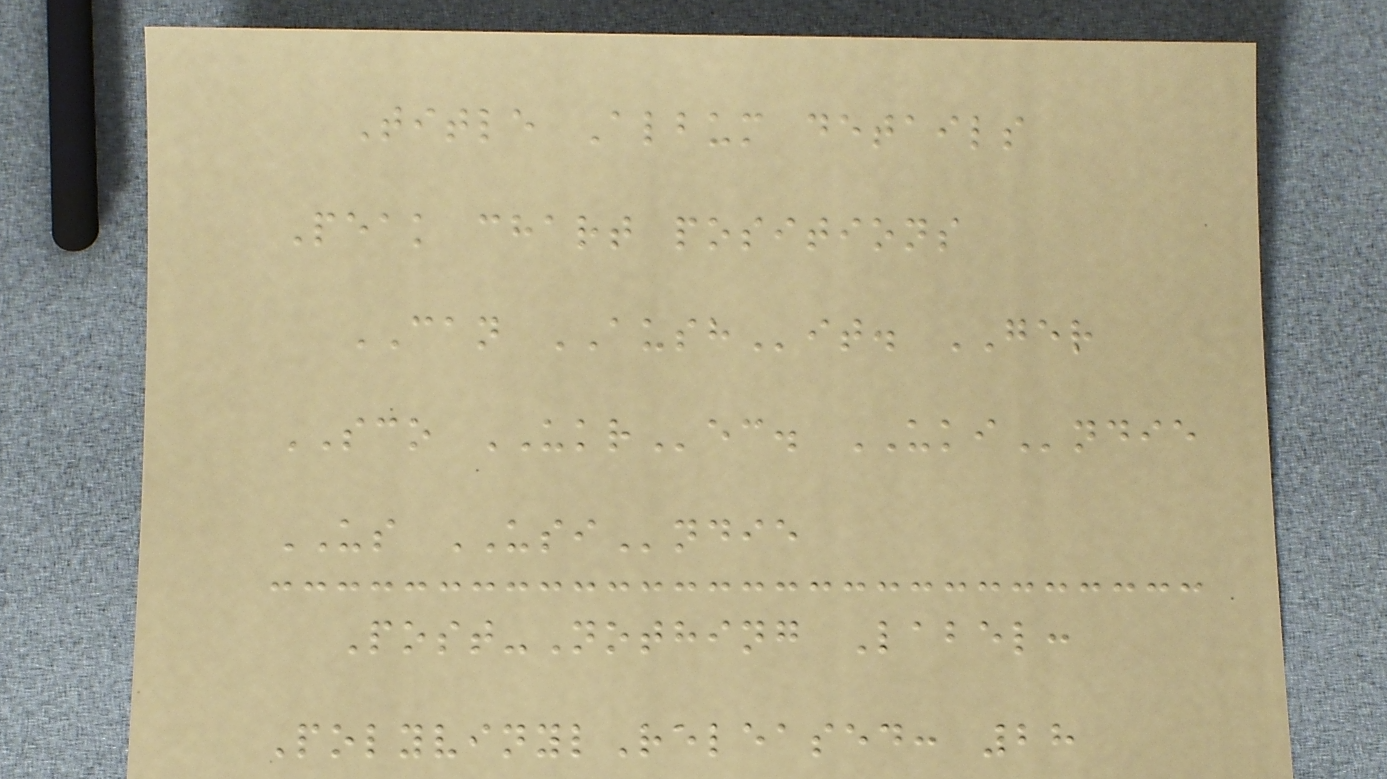Title Album details
Peak chart positions
CAN AUSHit. GER
SCO UKRec. UKIndie
US USIndie
Post-Nothing Label:
PolyvinylReleased: 28
